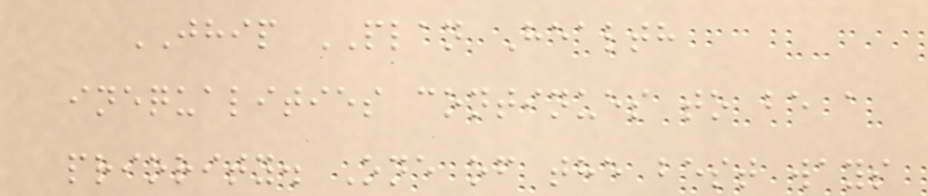JHIP PLAN Health
inequalities continues to be a
priority. One of the best ways
